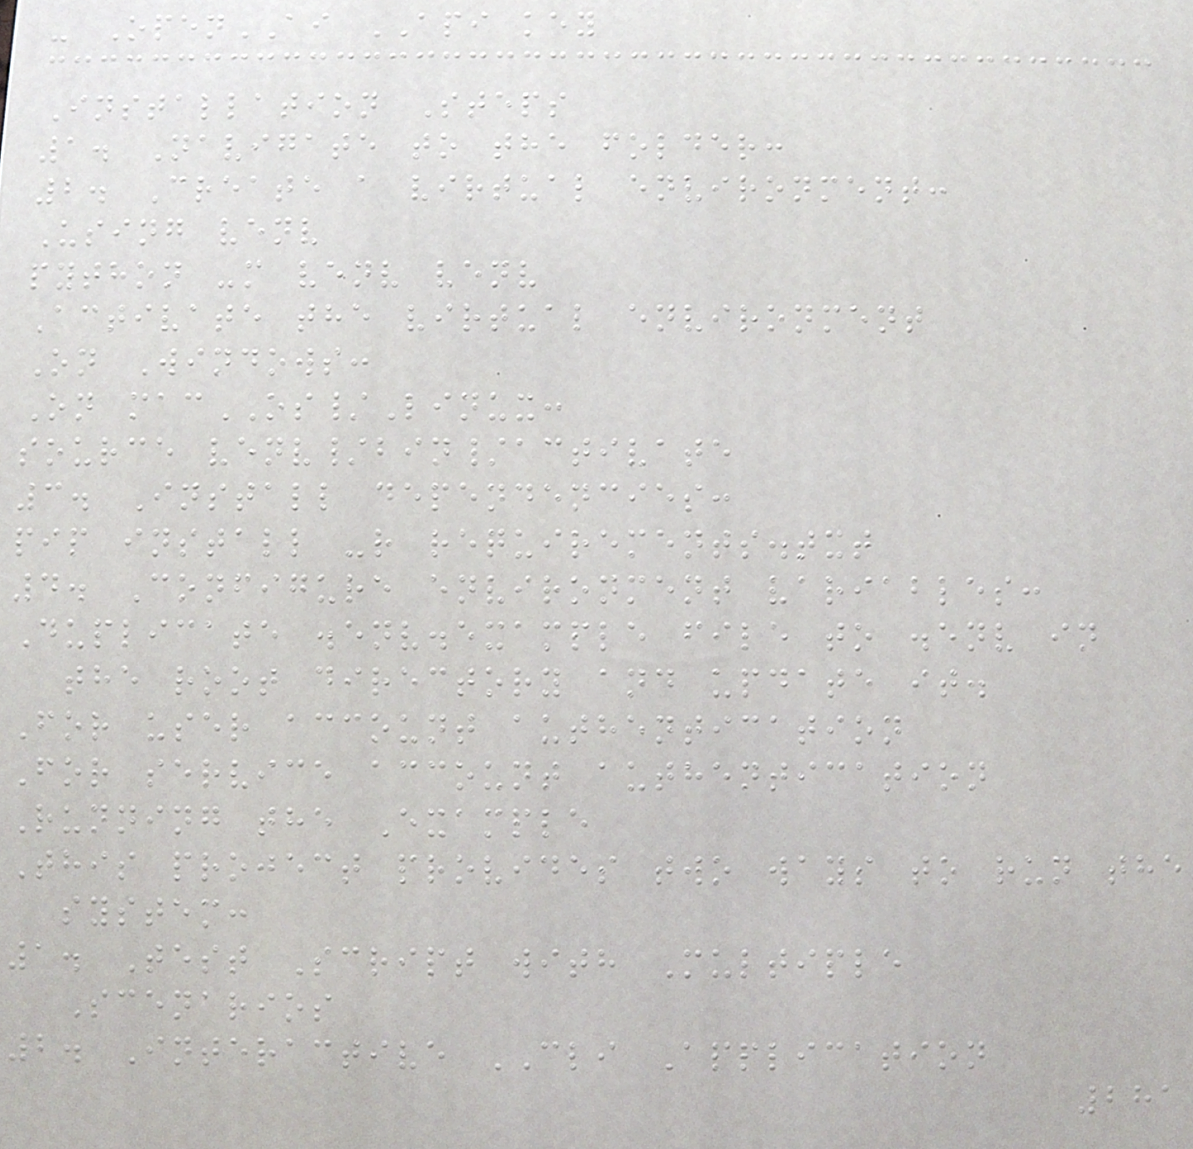- OpenAI API key
Installation Steps
1. Navigate to the folder:
2. Create a virtual environment:
Using venv
python -m venv venv
Activate the virtual environment
On Windows:
On macOS/Linux:
source venv/bin/activate
3. Install dependencies:
pip install -r requirements.txt
4. Configure environment variables:
Duplicate .env.example file to .env in
the root directory and update it.
For user account authentication
For service account authentication
Running the Example
This project provides two ways to run the
system:
1. Test Script with Multiple
Scenarios
2. Interactive CLI Application
281
